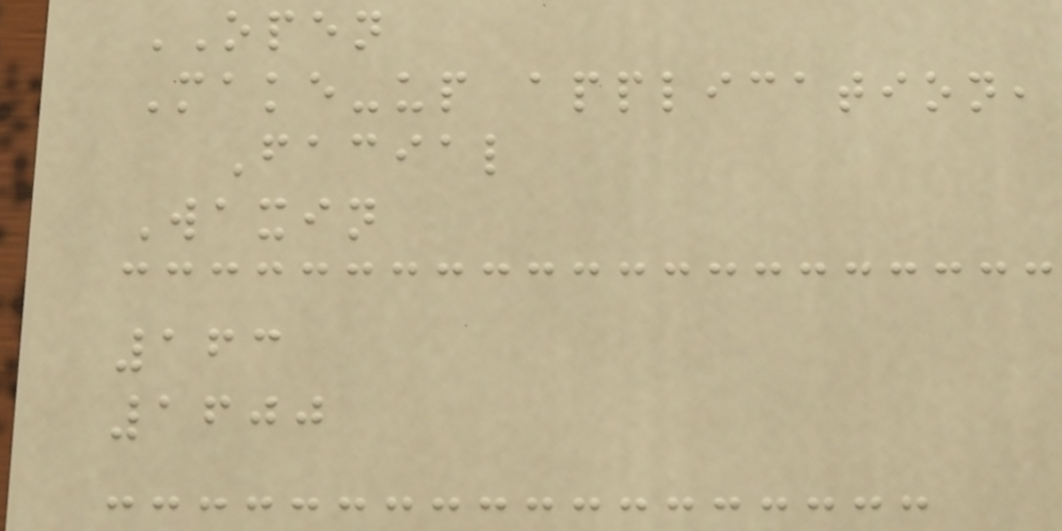OPEN
Make-up application,
Facial
Waxin
163
1600
